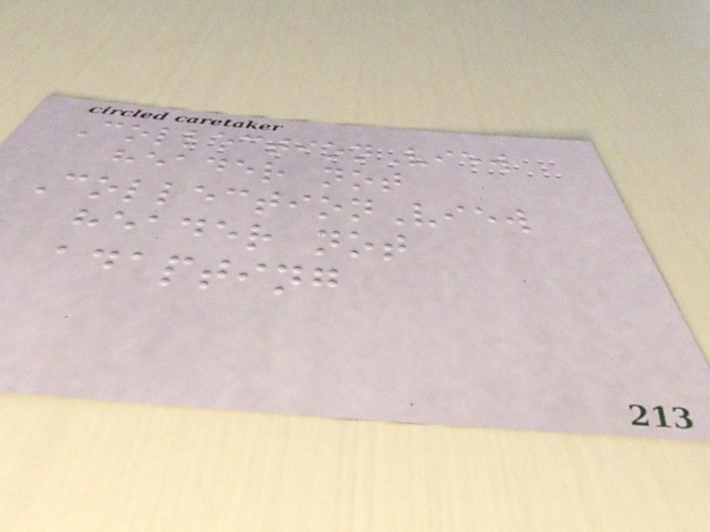CollectionView
header not
CollectionView
header not
adapting
